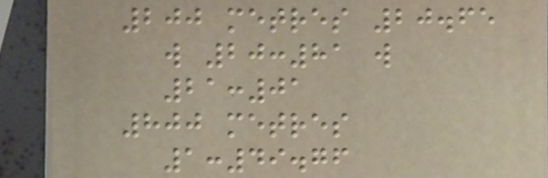200 metres 20.65
w 20:81 w
21:01
800 metres
1:49.76
